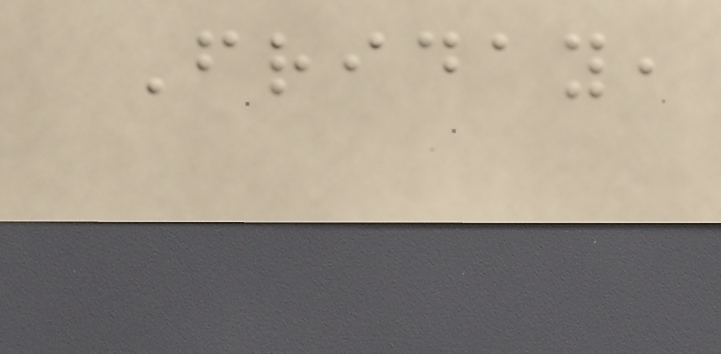Friday,
